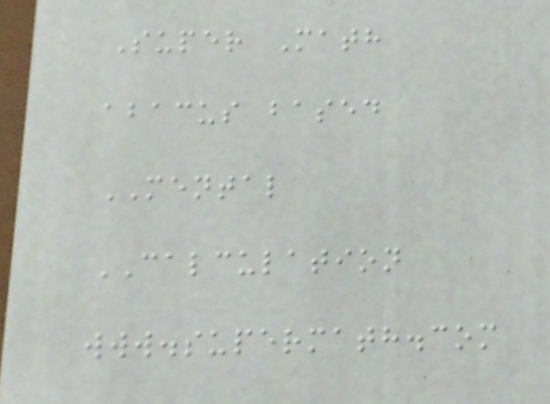Super Math
abacus based
MENTAL
CALCULATION
www.supermath.com
